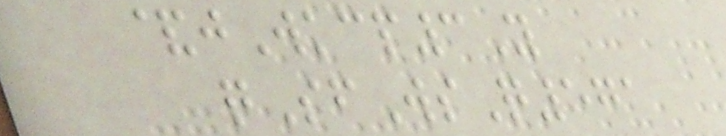&jWkcp3Y
qSfWsQ571
